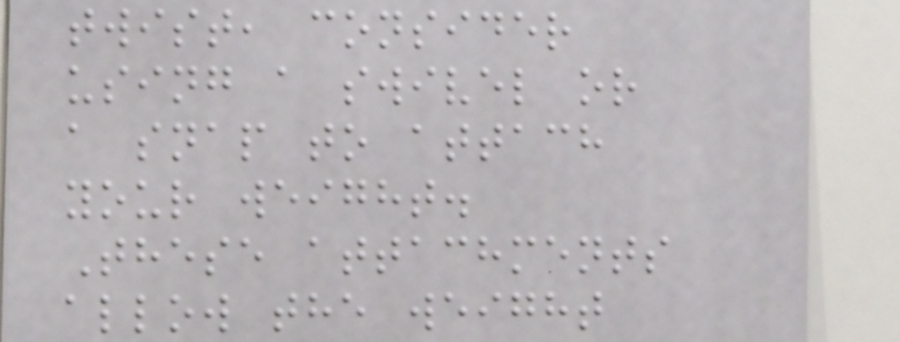twist, consider
using a swivel or
a snap to attach
your weight.
These attachments
allow the weight
